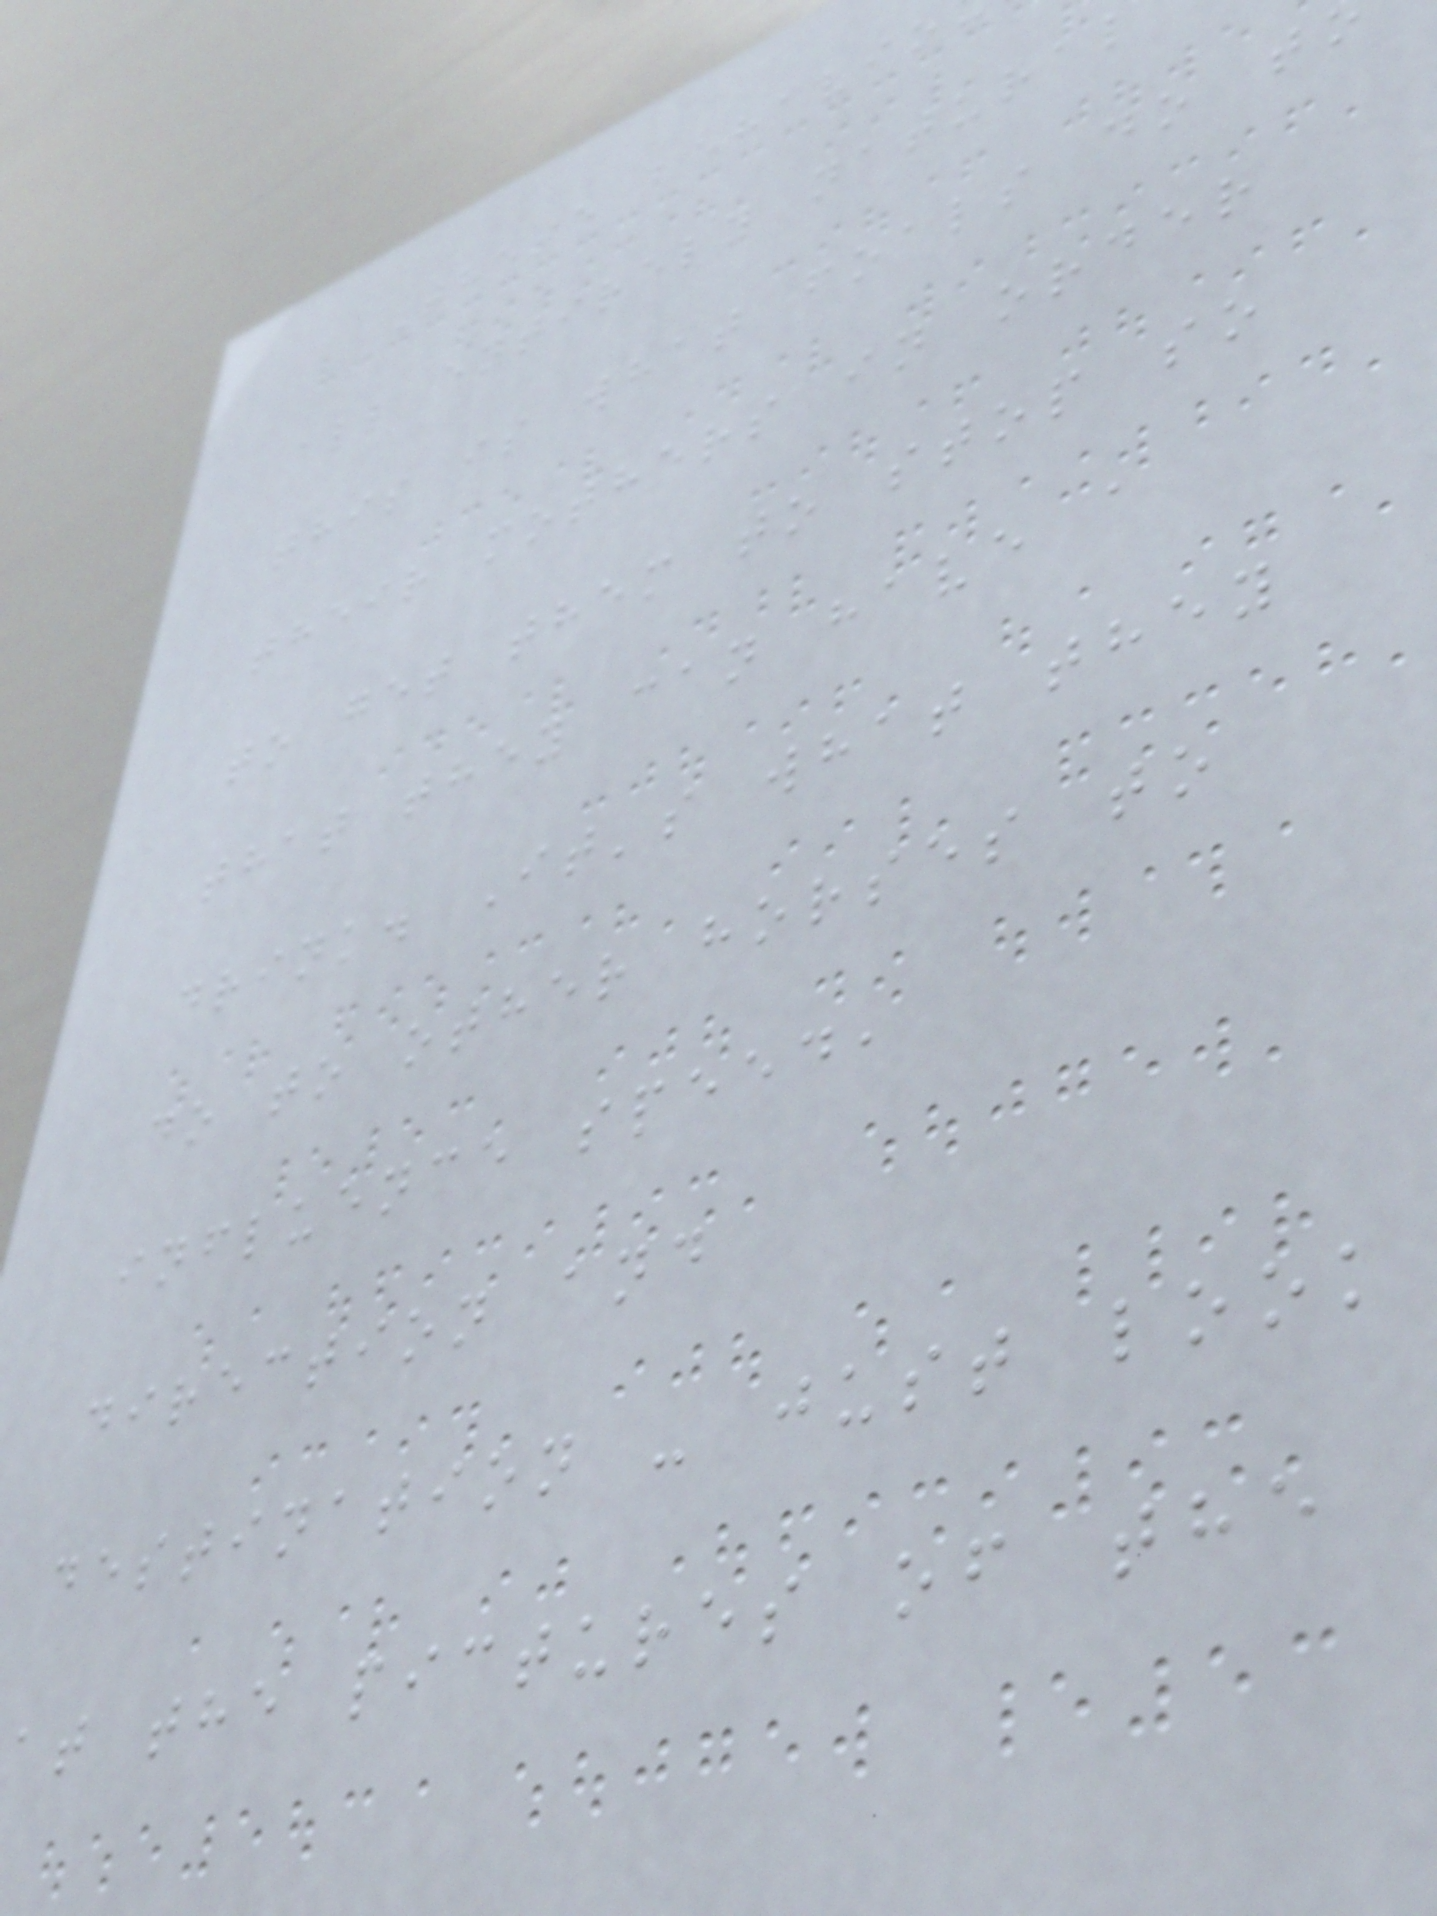These behavio
all entirely natural
this is what foals do t
their mothers in order
to get them to stop so
that they can have a
drink. It's what they
do to other horses to
influence speed,
direction and
destination - just look
at the pictures of the
